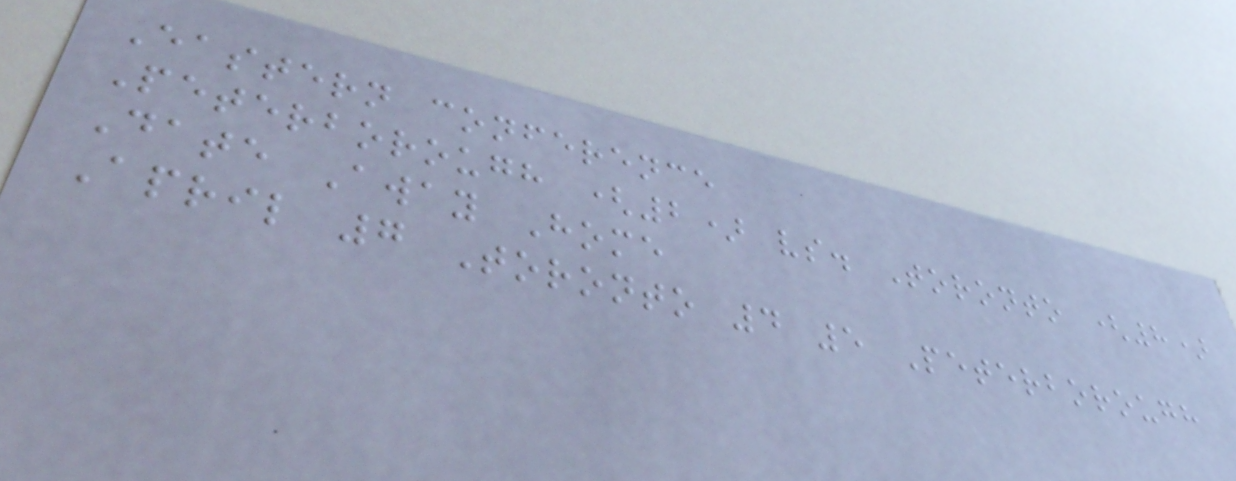Eastern conference
Peterborough (2) vs. Toronto (8)
Date Away Home
April 7 Toronto 4 5 Peterborough
